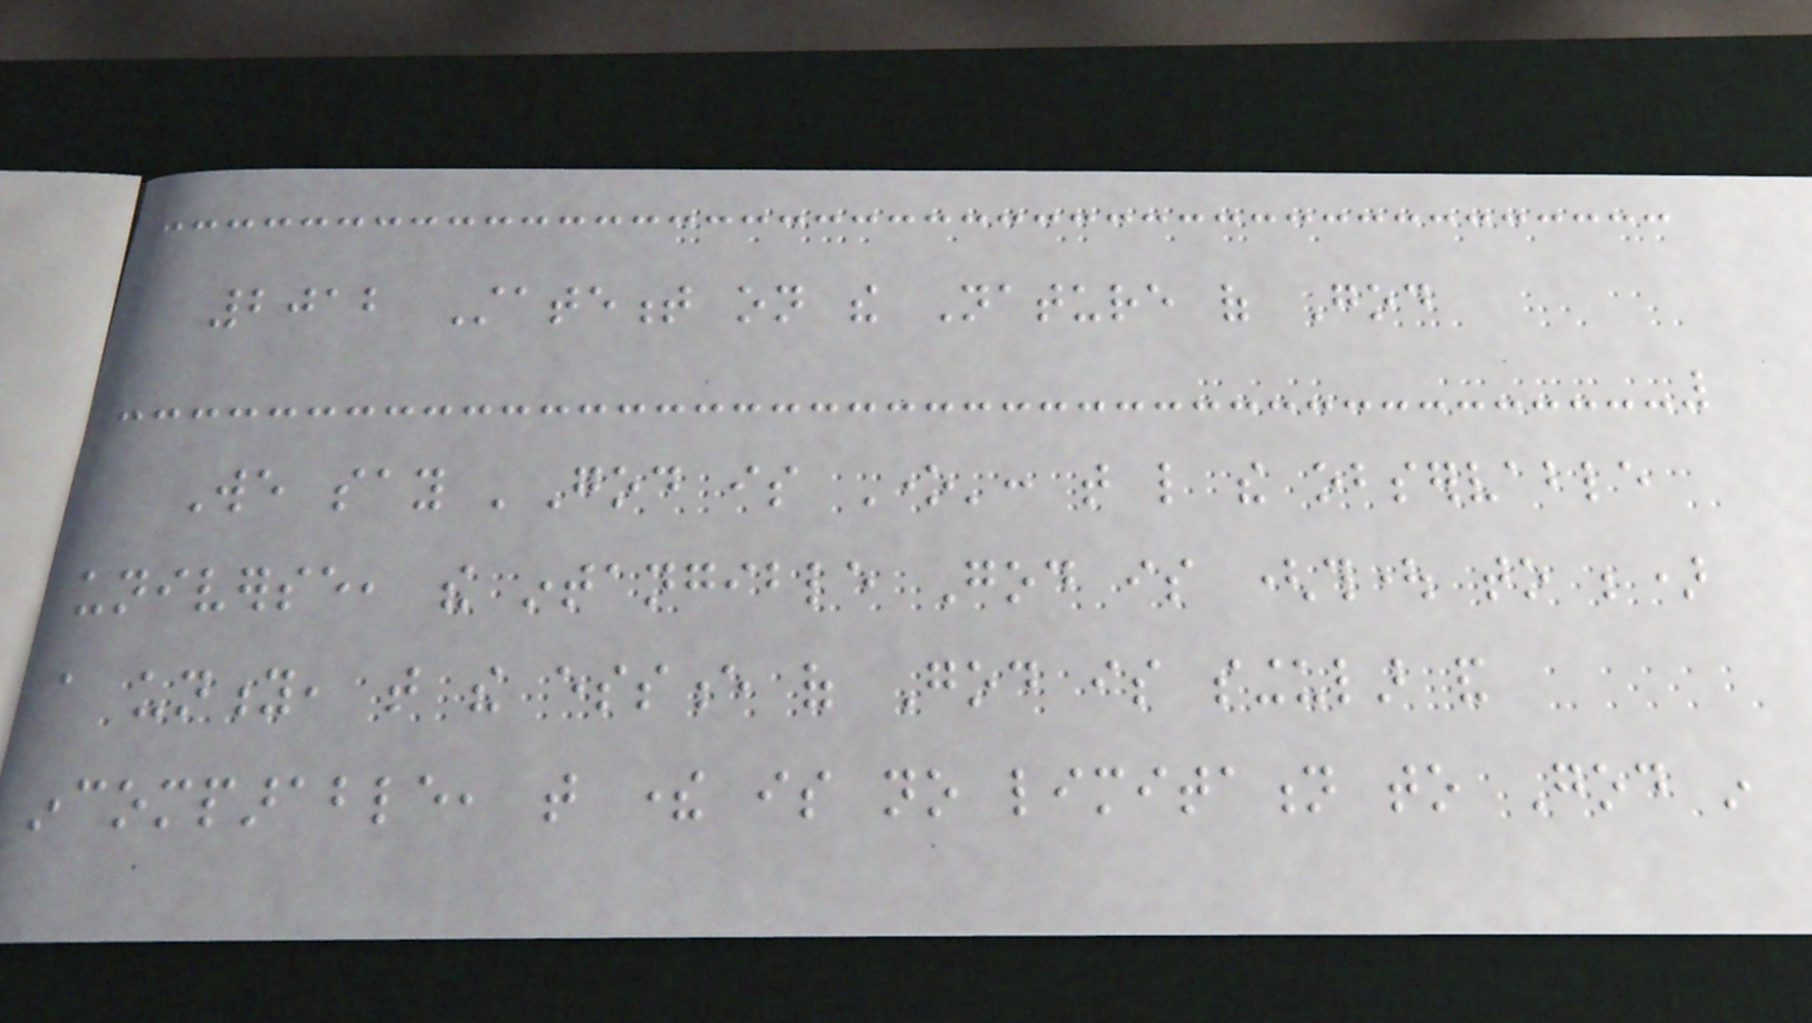2012 Statement on the Nature of God
We say 'God is One': that like the observable
universe, the intangible God is (thought to be)
a unity, that the essence of God is singular and
incomparable, that there is no limitation to God in
